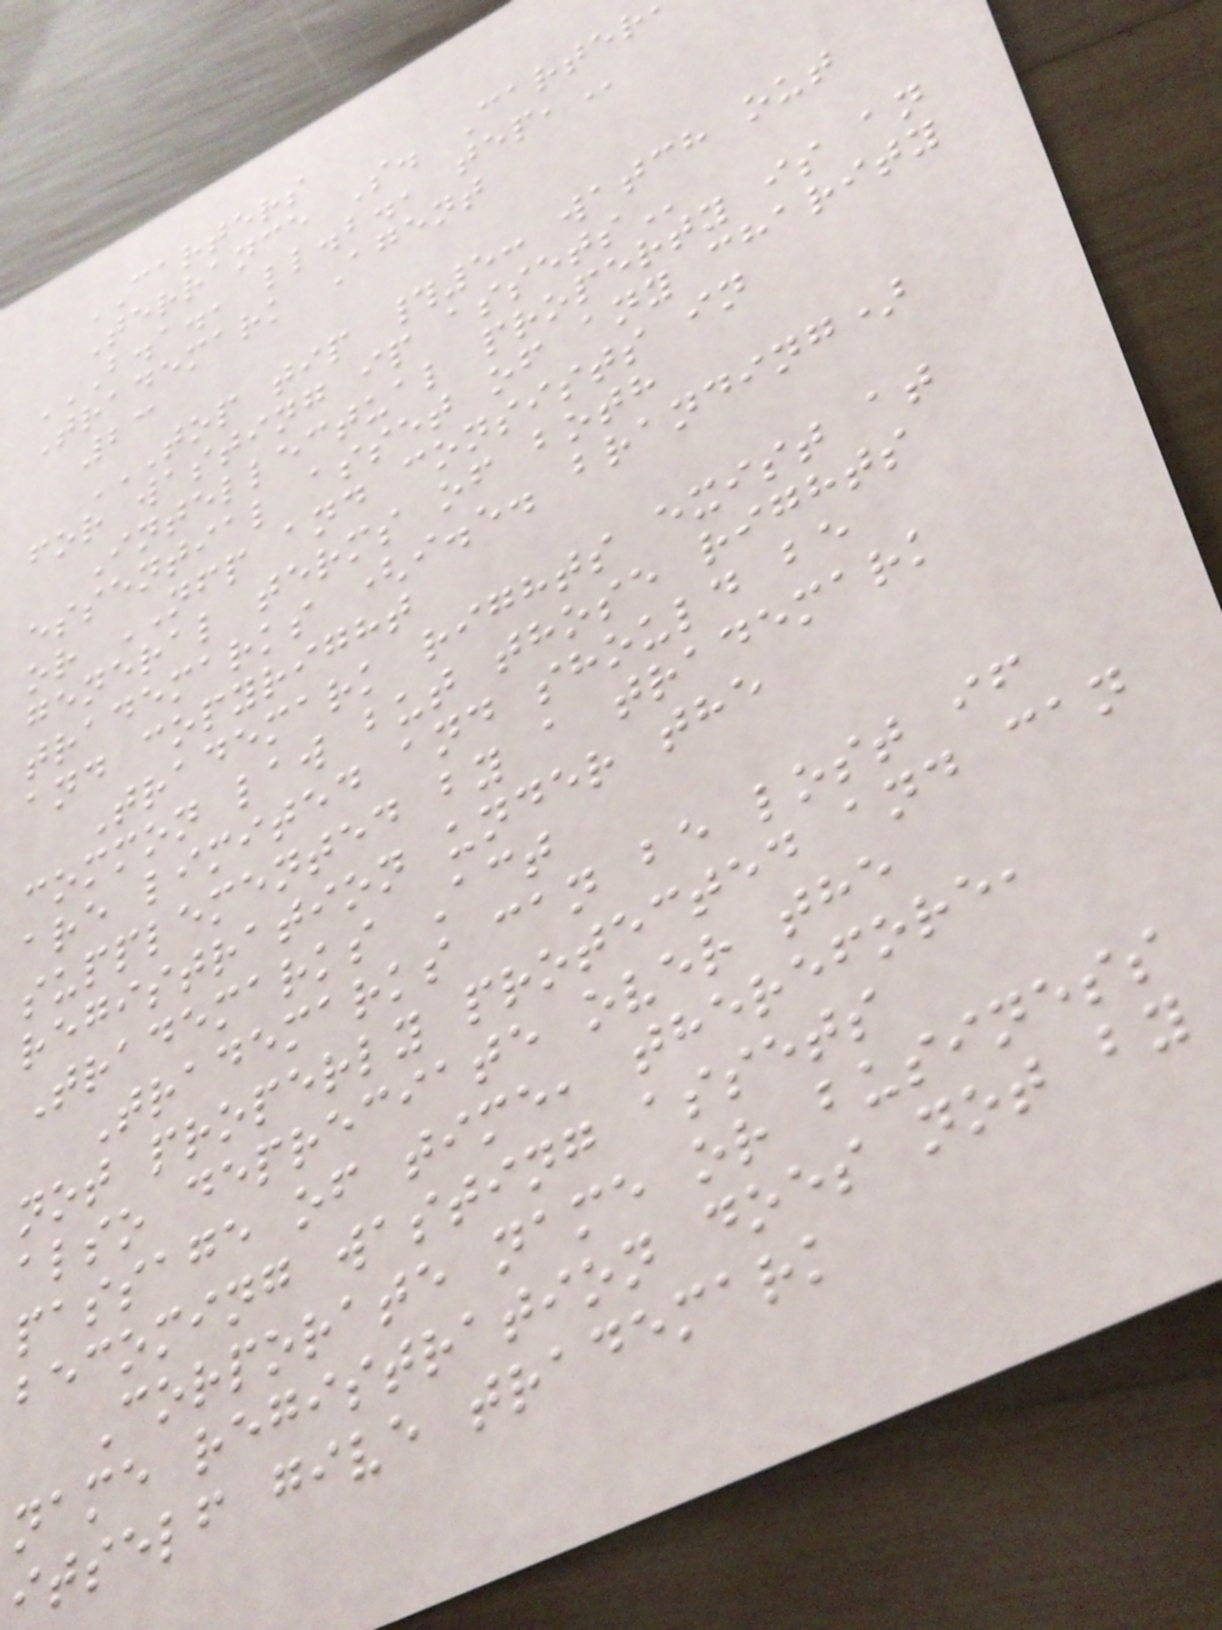CARTERS
Terrance S. Carter
B.A., LL.B., TEP,
Trademark Agent
23
TOP TIP #5: WATCH OUT
for wasting ip
Intellectual property is an
essential asset of any charity
or NFP and consists in
general terms of both
trademarks (i.e. branding)
and copyright
Trademark rights exist at
common law but those rights
are limited and should be
supplemented by a trademark
registration under the
Trademarks Act
Trademarks can be lost if
not properly protected and can
also depreciate over the
passage of time, therefore,
becoming wasting assets
Corporate name or business
name registration does not by
itself give trademark
